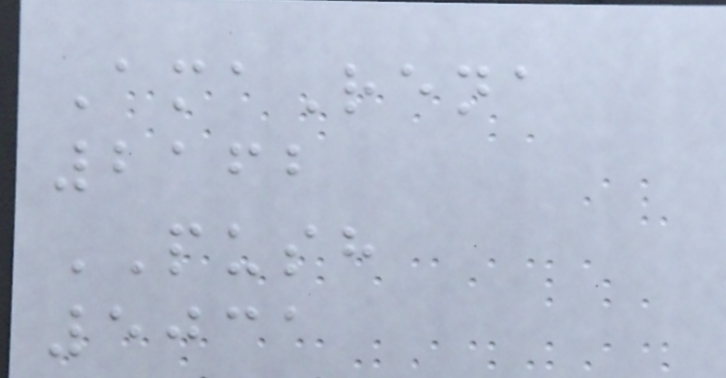AmaRena
2162
PUSH
5031
